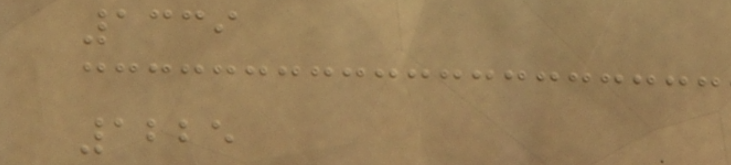1339
1225
